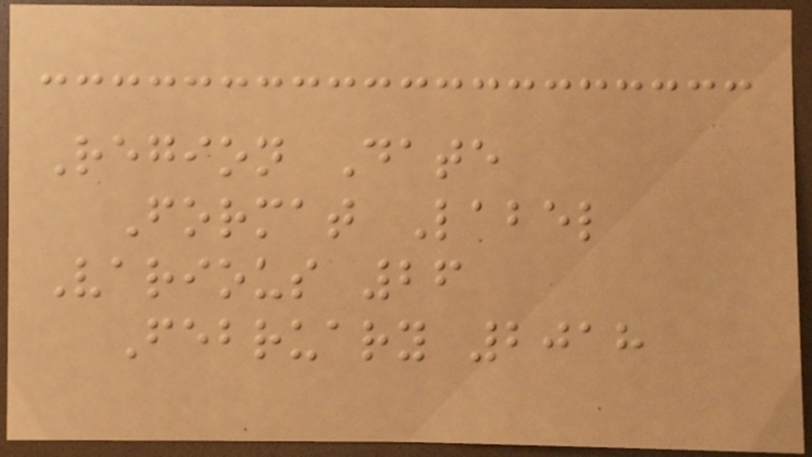Region Date
Format Label
Various 26
February 2018
